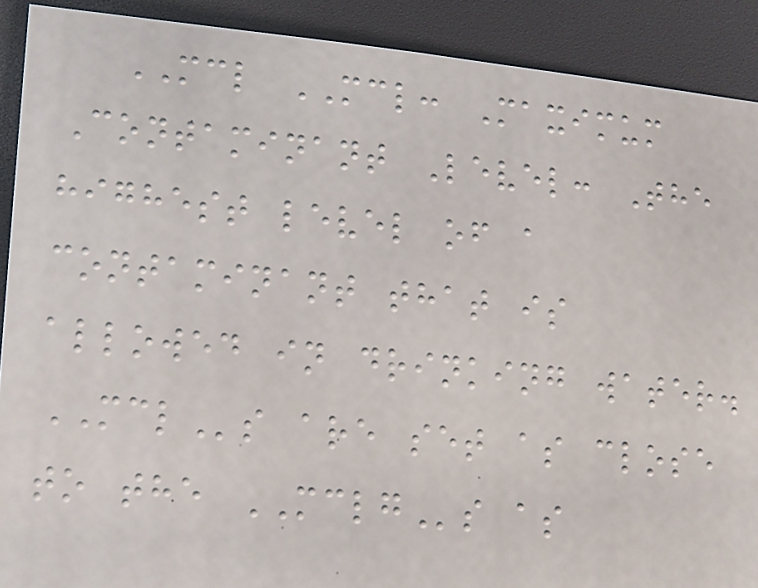MCL MCL: Maximum
Contaminant Level: The
highest level of a
contaminant that is
allowed in drinking water.
MCLs are set as close
to the MCLGs as
